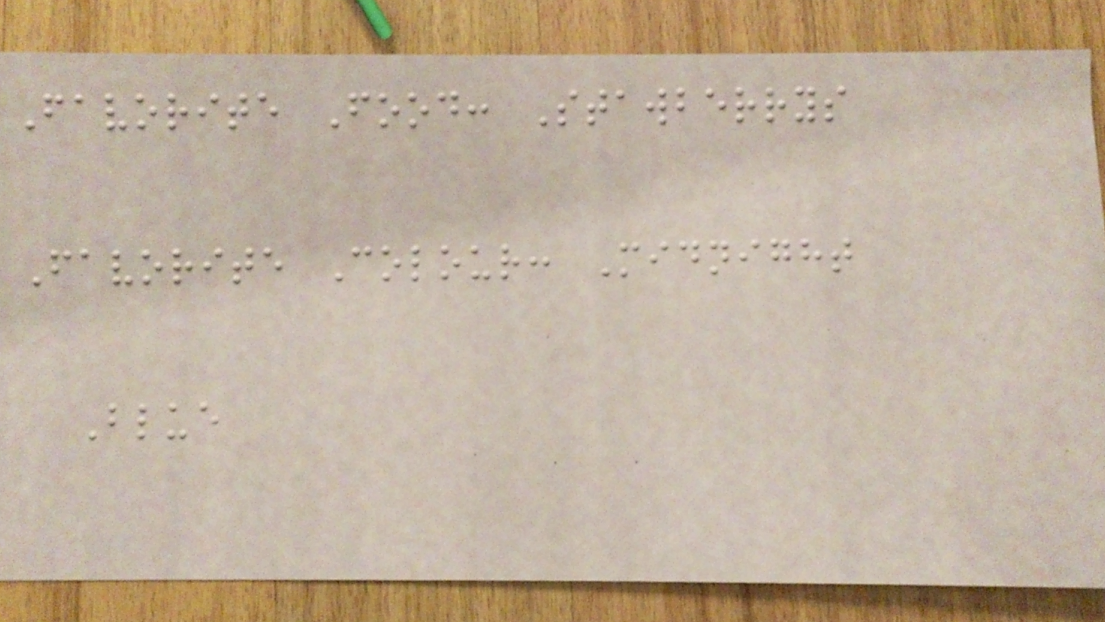Favorite Food: Stawberrys
Favorite Colour: Midnight
Blue
